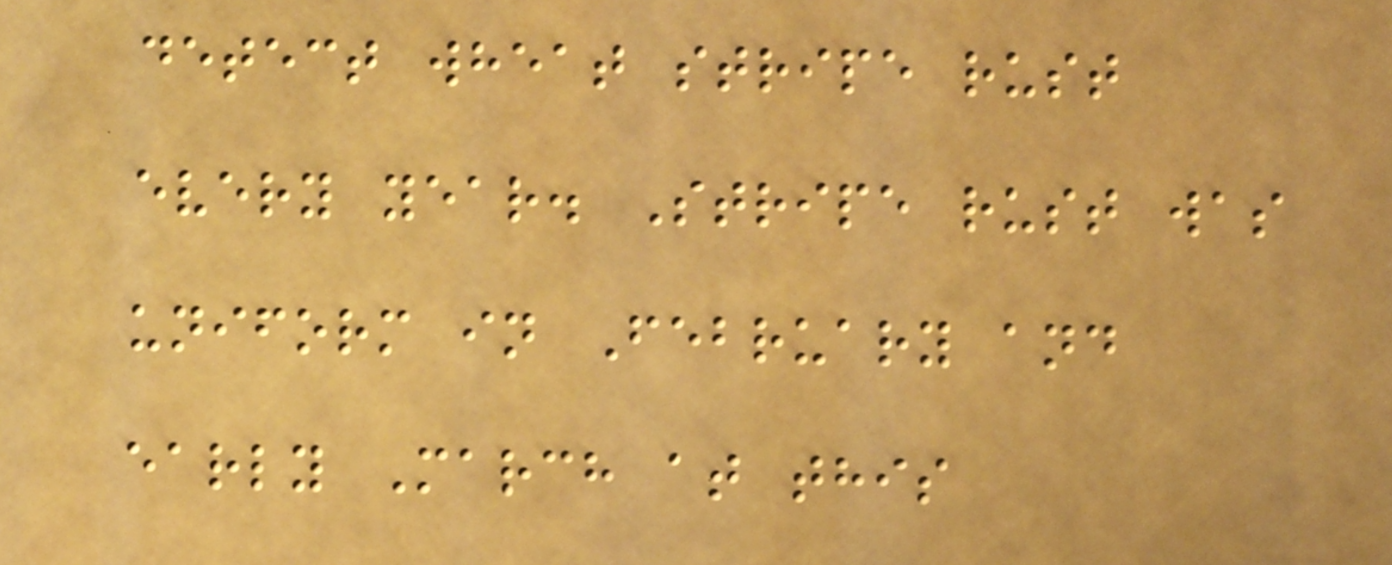detect wheat stripe rust
every year. Stripe rust was
uniform in February and
early March at this
